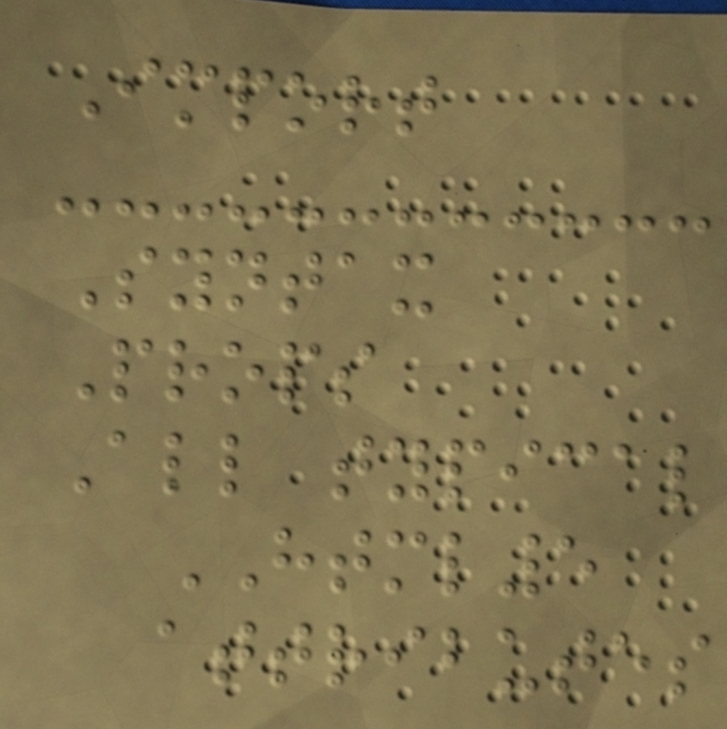Import
Syntax
Props
All typical
HTML5
attributes
